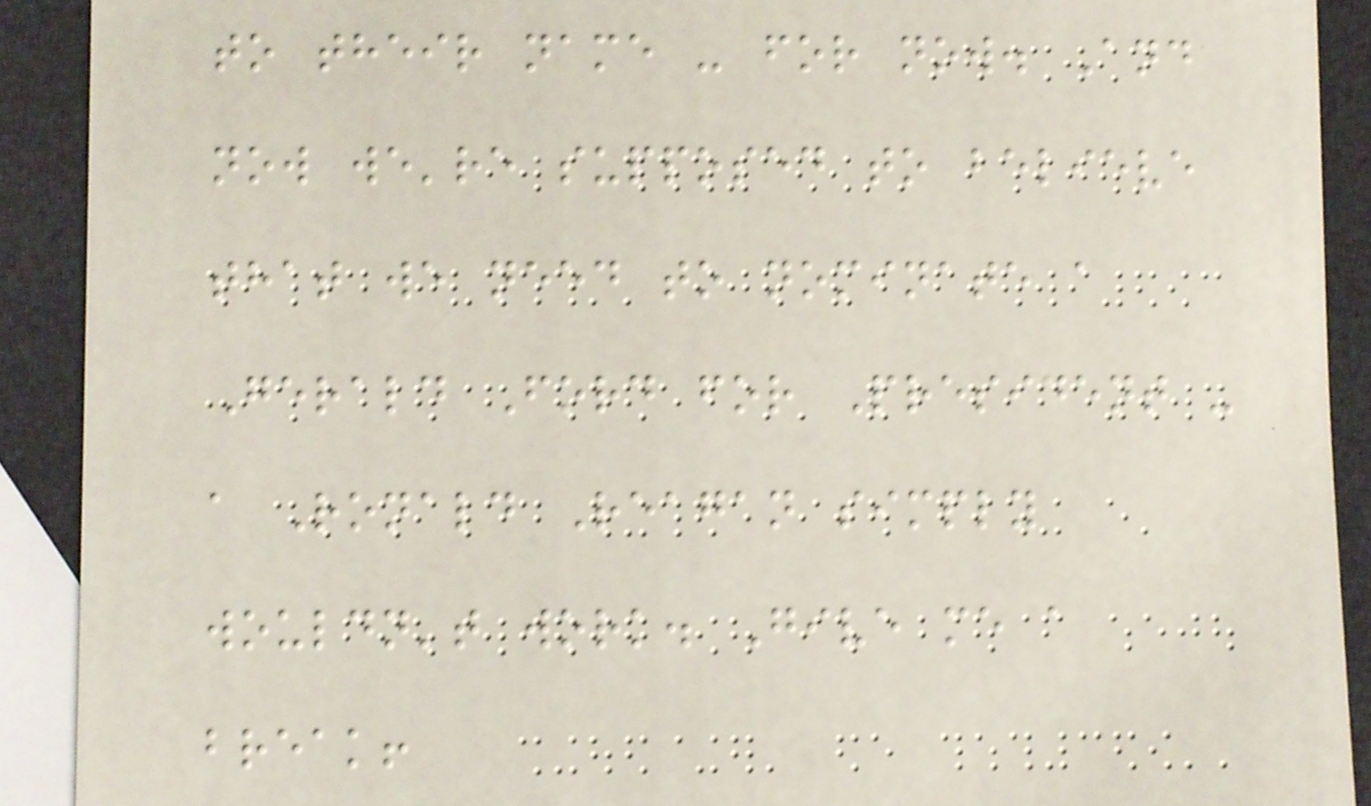to their name - for now. And
now we're supposed to believe
that we need to nominate a
Gerald Ford for President -
a Ronald Reagan simply
wouldn't work. Give me a
break!
